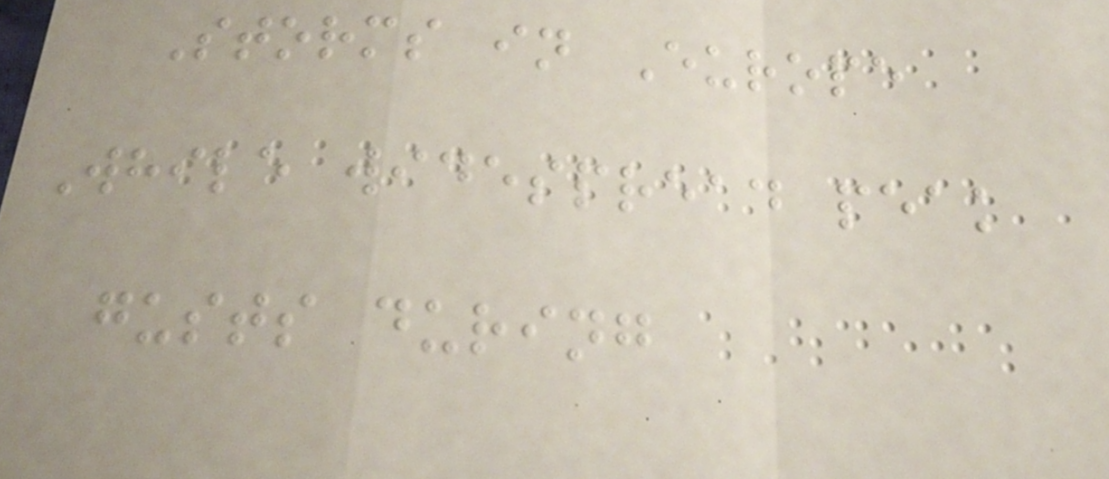Storms in Europe
While widespread peak
gusts during
